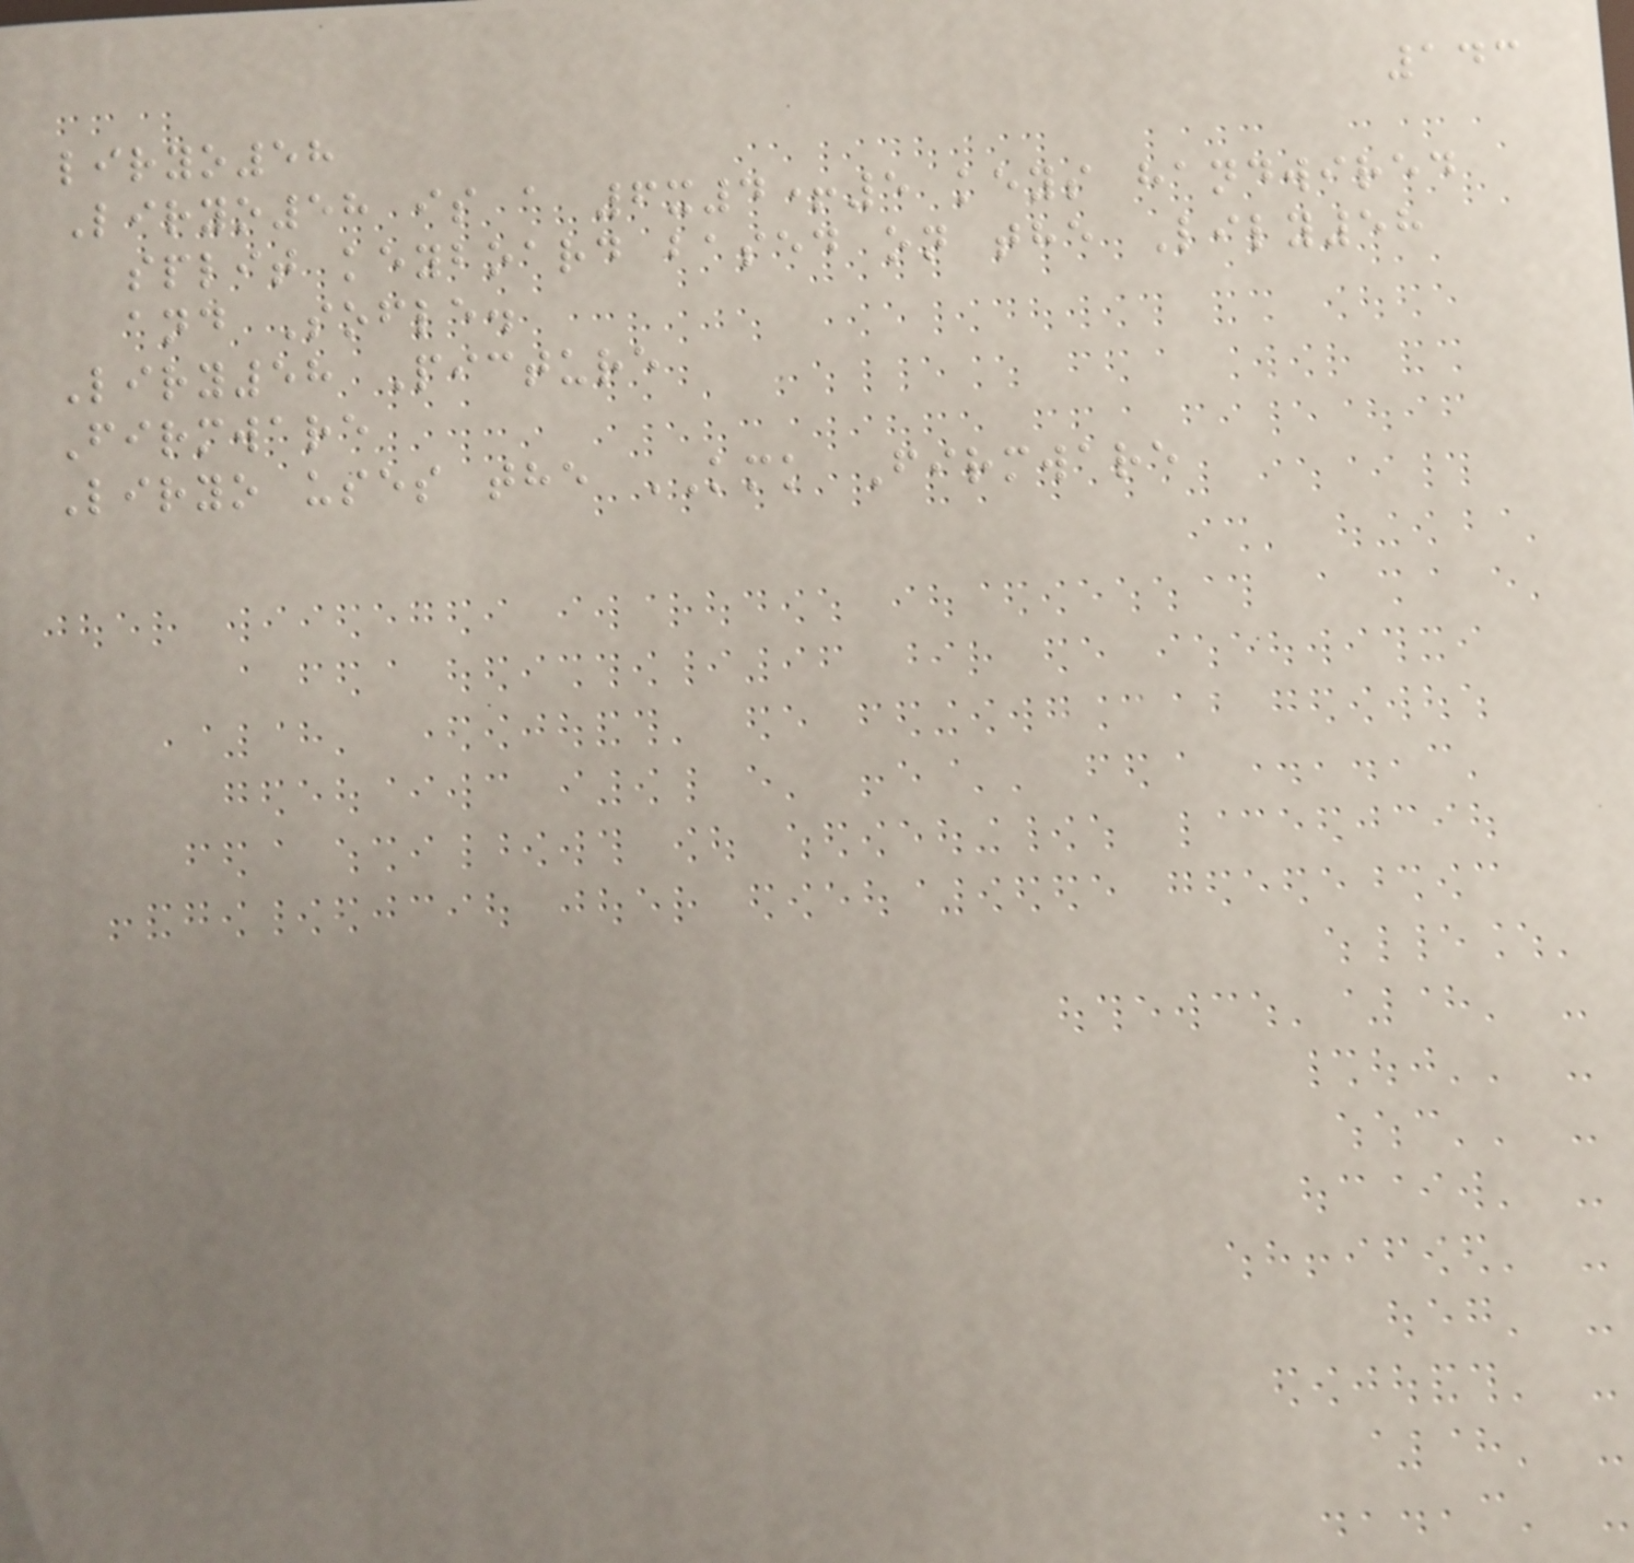143
liryo58
Liryo58 is a 6x4+5 keys handwired
split keyboard based on the Lily58
and Sofle.
Liry58 Picture
Firmware
Liryo uses the KMK Firmware
